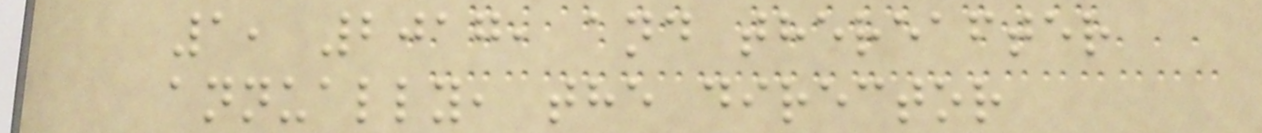1, 2017, and thereafter
annually, the director
